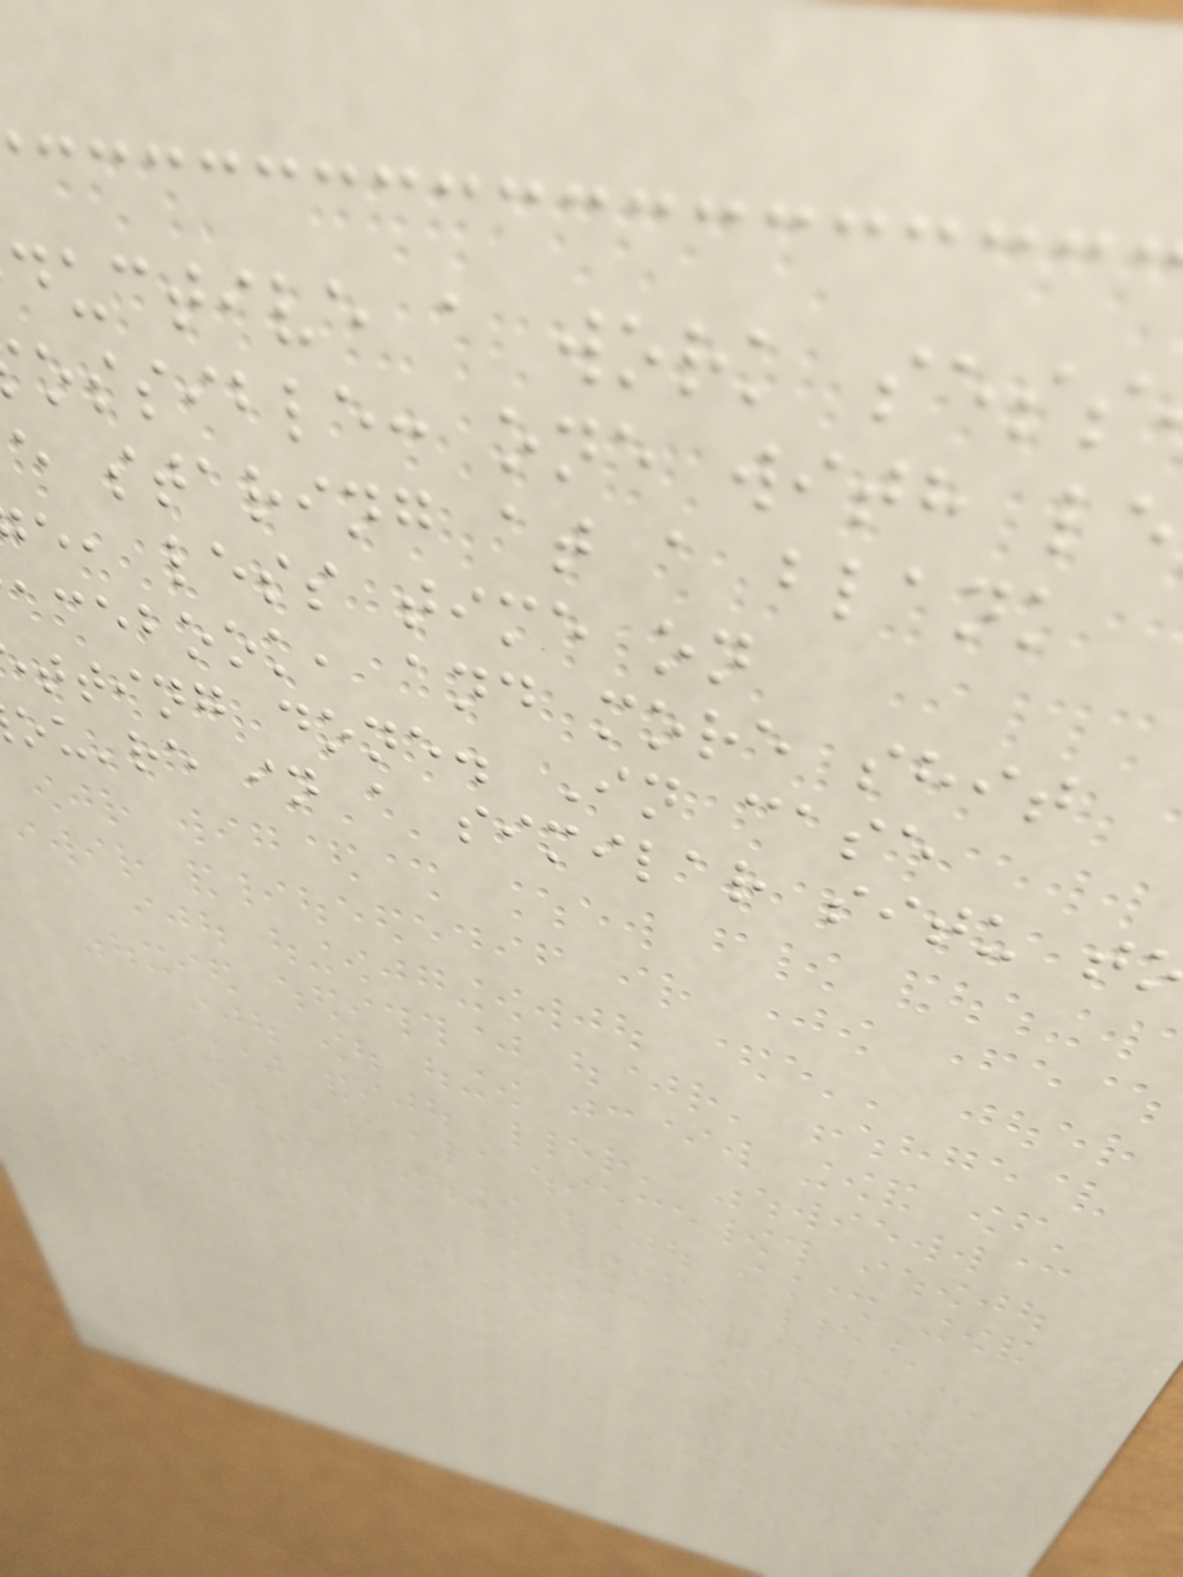ductive a work sess
ossible: one with le
e staring at a blank
e, less time on
acebook, and more shit
tting done. In case
ou're in a similar situ t
